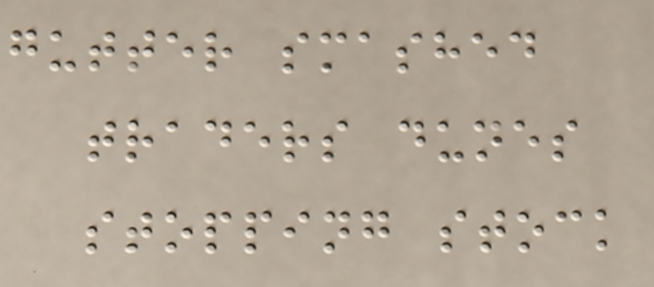gutter smashed
traders dunes
stopping stock
